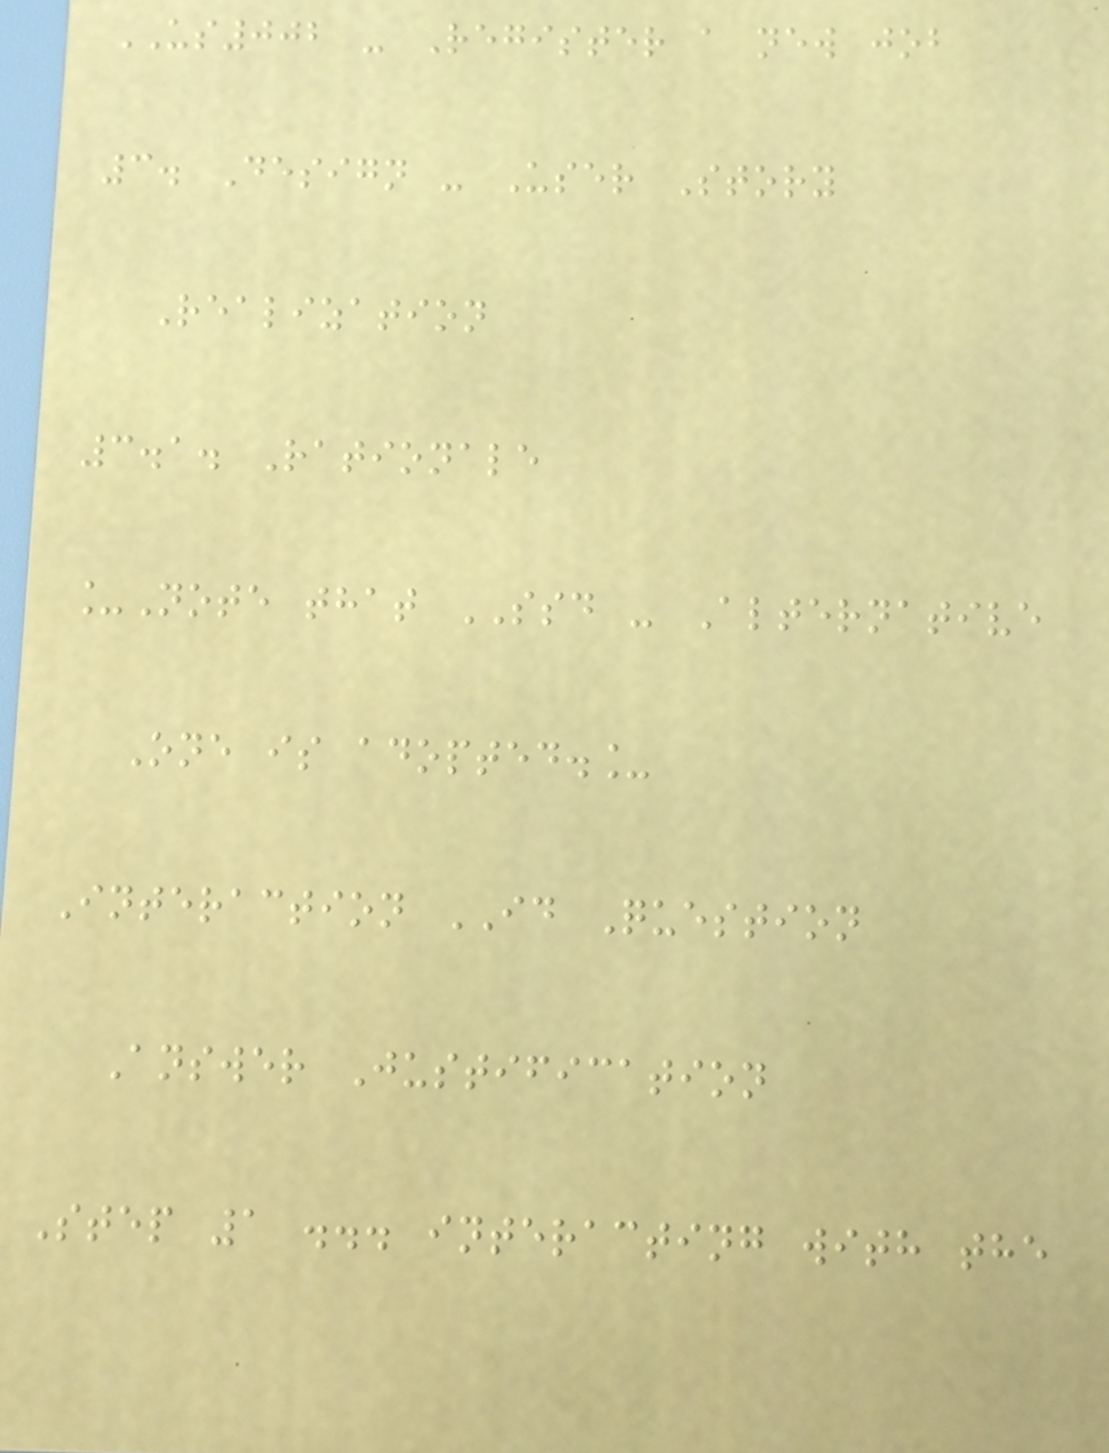US002 - Register a new job
3. Design - User Story
Realization
3.1. Rationale
_Note that SSD - Alternative
One is adopted._
Interaction ID Question
Answer Justification
Step 1 ... interacting with the
